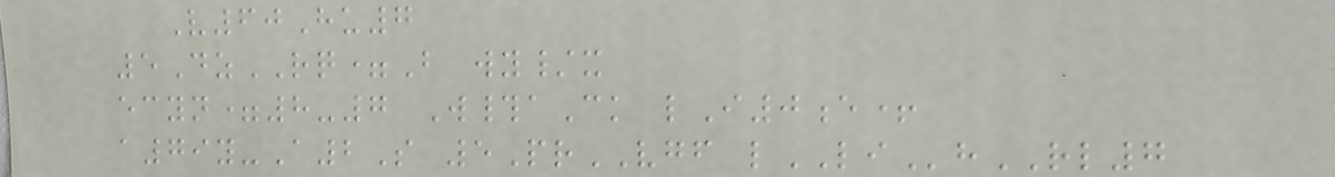V60Hu7
5DzRQ=B wy/x
ecyn=8-7 W#aCk lI0e+
a79y-A2S 5PrVGF lLIhRL7
